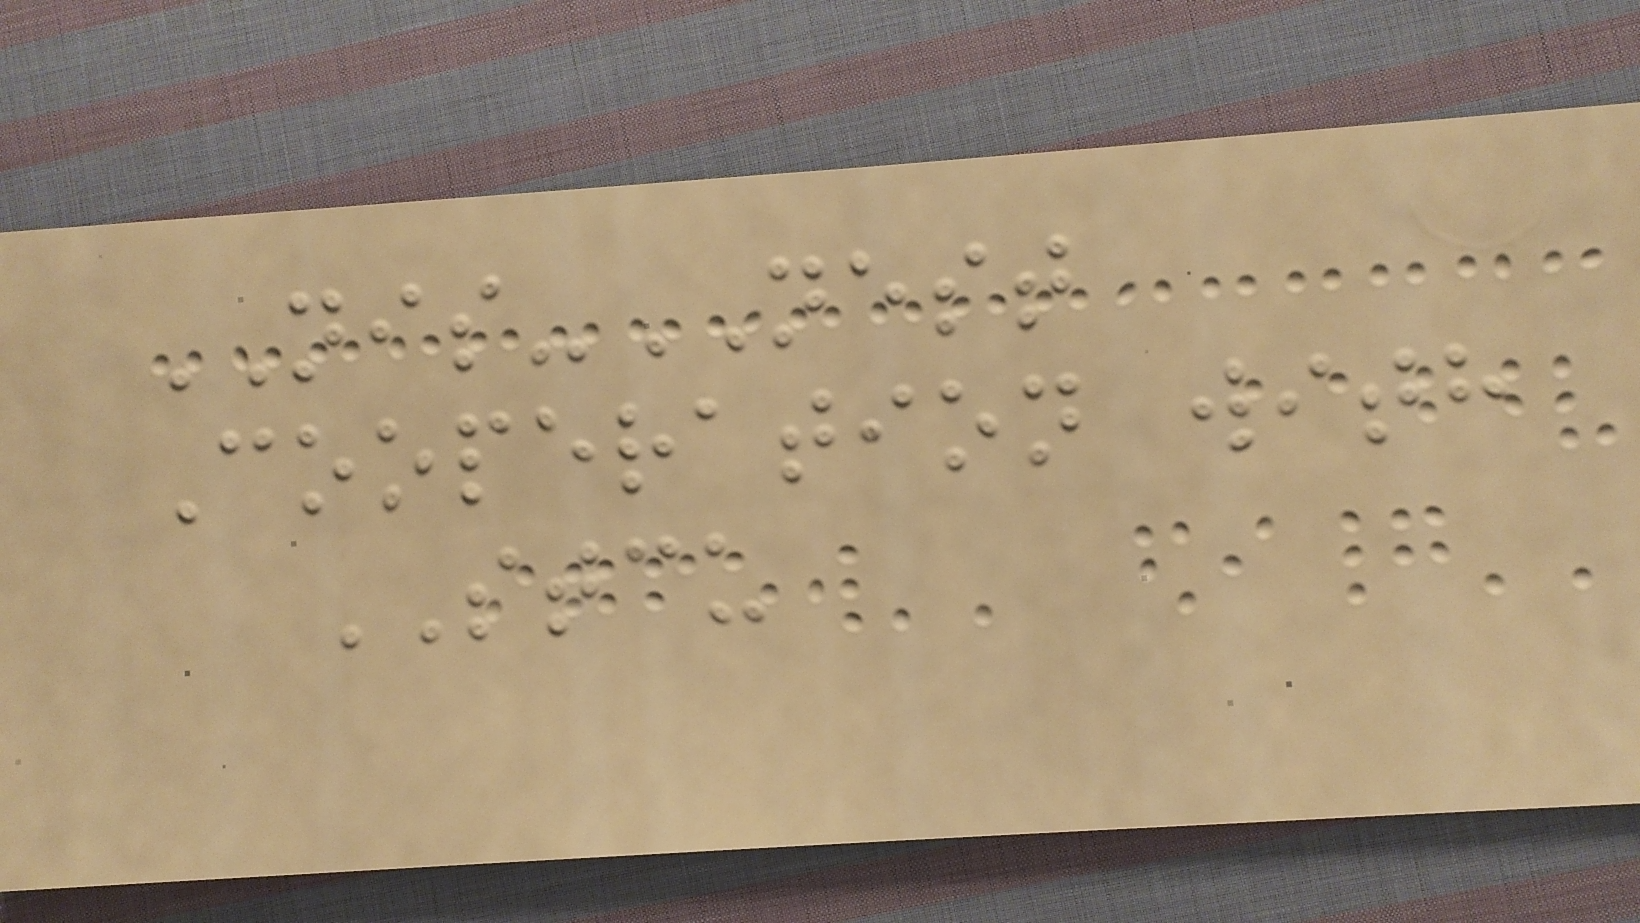NIS-NEST
Cooperation with
STCU
